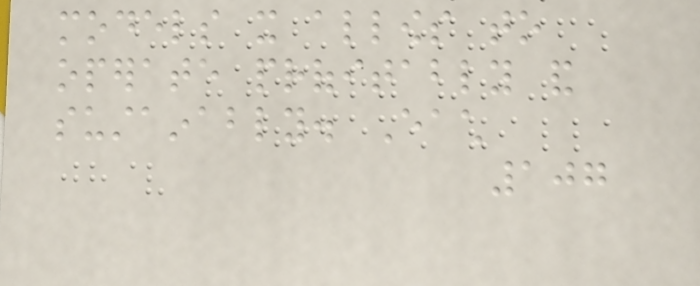models it allows to
operate profitably and
sustainably. Each
107
